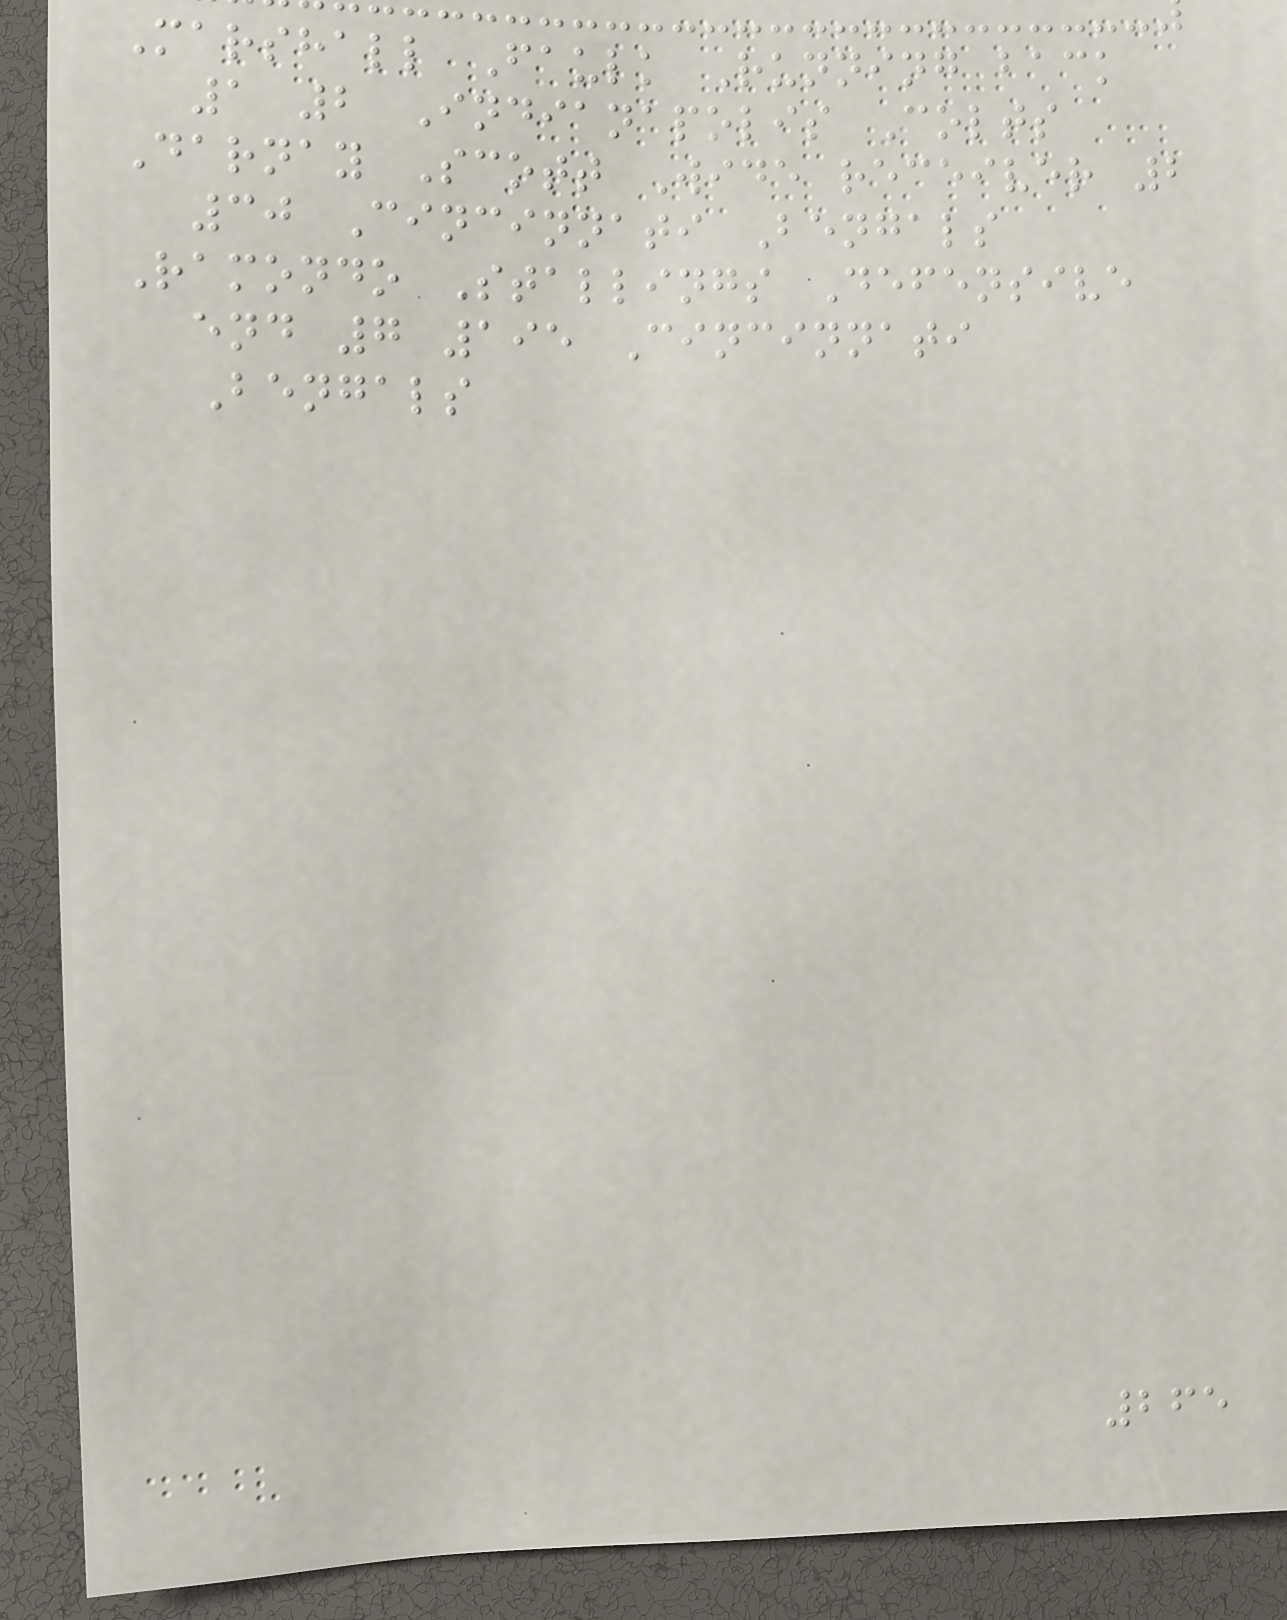Marshall Faulk Running back
1 2 Indianapolis Colts
Darnay Scott Wide receiver 2
30 Cincinnati Bengals
Ramondo Stallings Defensive
end 7 195 Cincinnati
Bengals
265
